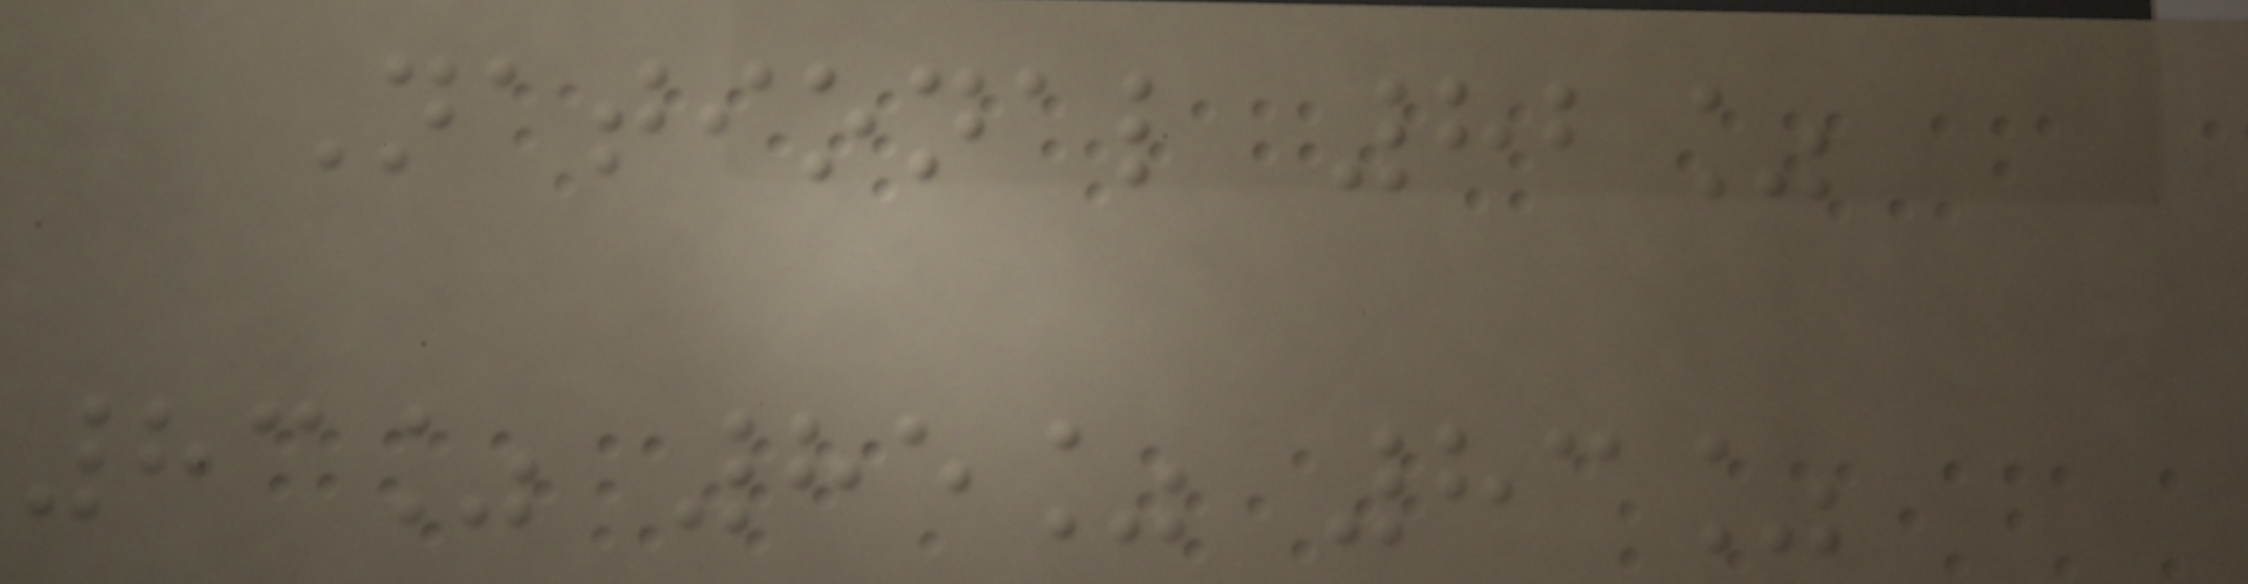National 82%
83% 85% 83%
